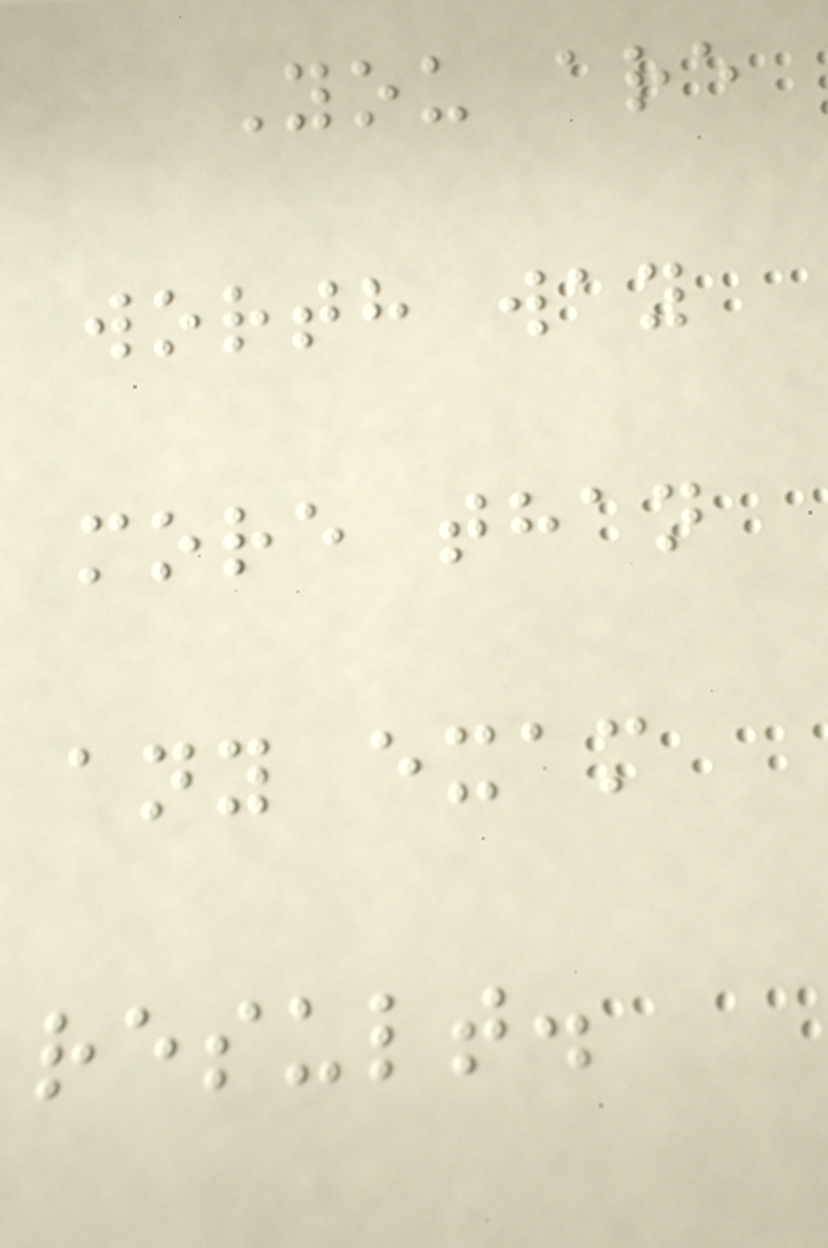You are
worth way
more than
any exam
result.
